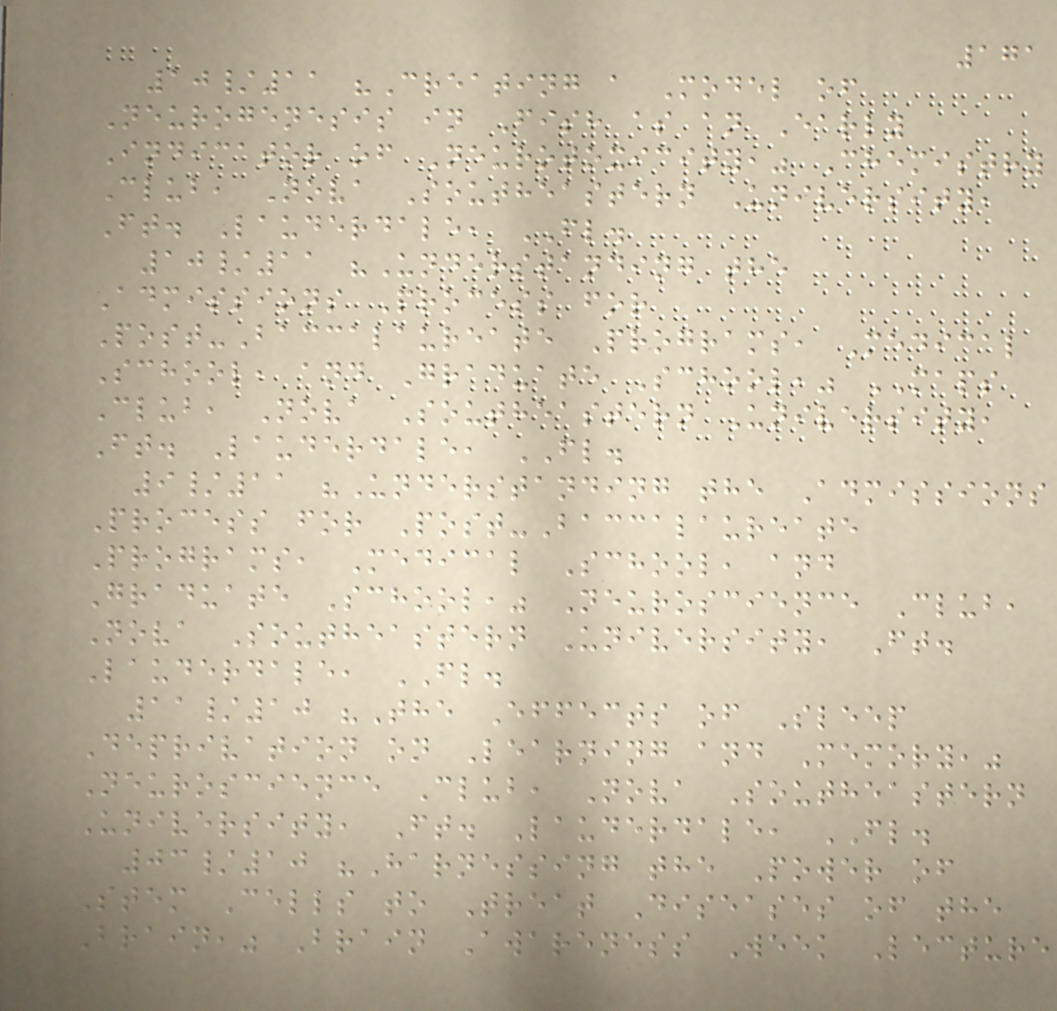171
10/11 "Creating a Model of
Neurogenesis in Fish as an Early
Indicator of Neurotoxicity," Chemistry
Club, Nova Southeastern University,
Ft. Lauderdale, FL.
10/11 "Understanding the
Admissions Process for
Post-Baccalaureate Programs, Medical
School, and Graduate School," MAPS
Club, Nova Southeastern University,
Ft. Lauderdale, FL.
9/11 "Understanding the Admissions
Process for Post-Baccalaureate
Programs, Medical School, and
Graduate School," Neuroscience Club,
Nova Southeastern University, Ft.
Lauderdale, FL.
11/10 "The Effects of Sleep
Deprivation on Learning and Memory,"
Neuroscience Club, Nova Southeastern
University, Ft. Lauderdale, FL.
03/10 "Harnessing the Power of
Stem Cells to Treat Diseases of the
Brain," Brain Awareness Week Lecture
